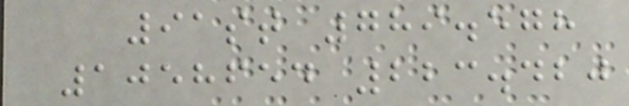91st 789.578
1058654 223.420
